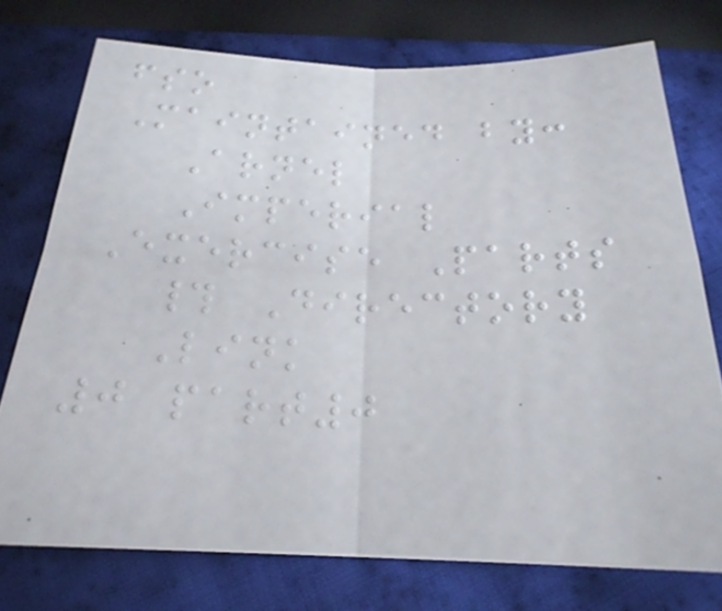fso
Maintained by:
Arnel
Imperial
Exercise Parts
# Directory
Link
0 part0
